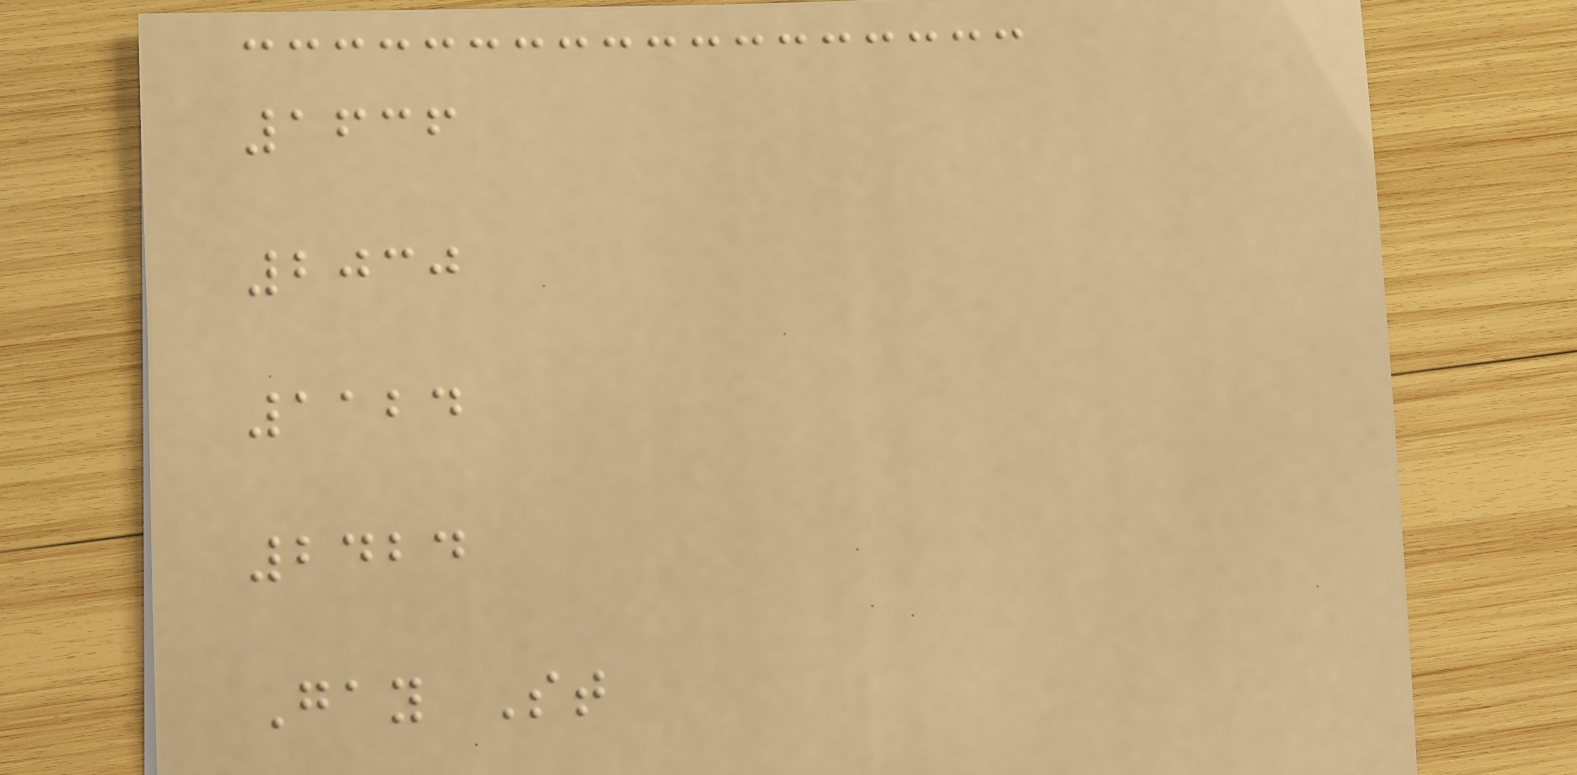1636
2030
1124
2424
Gay St
